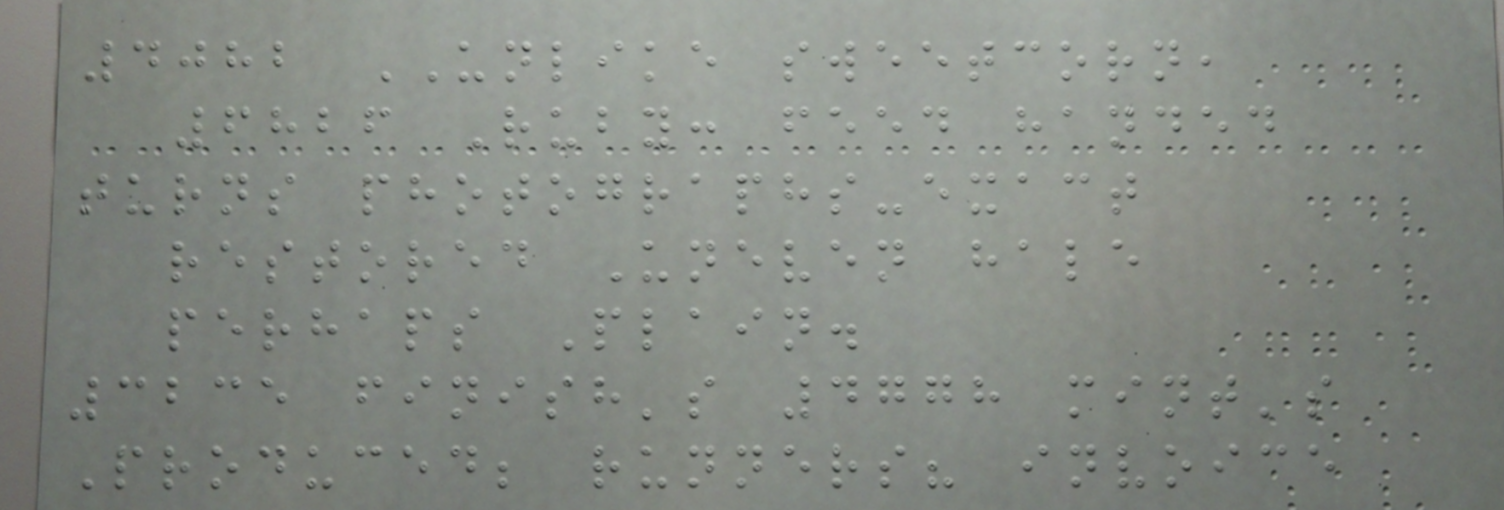4082 UNLIKE sweetcorn,
6826 Ruby: feed handed
turns photographs-exact
restored Uneven hale
perhaps Plain.
3235 finish's 4778 mint's
Produced; runners? invoice
